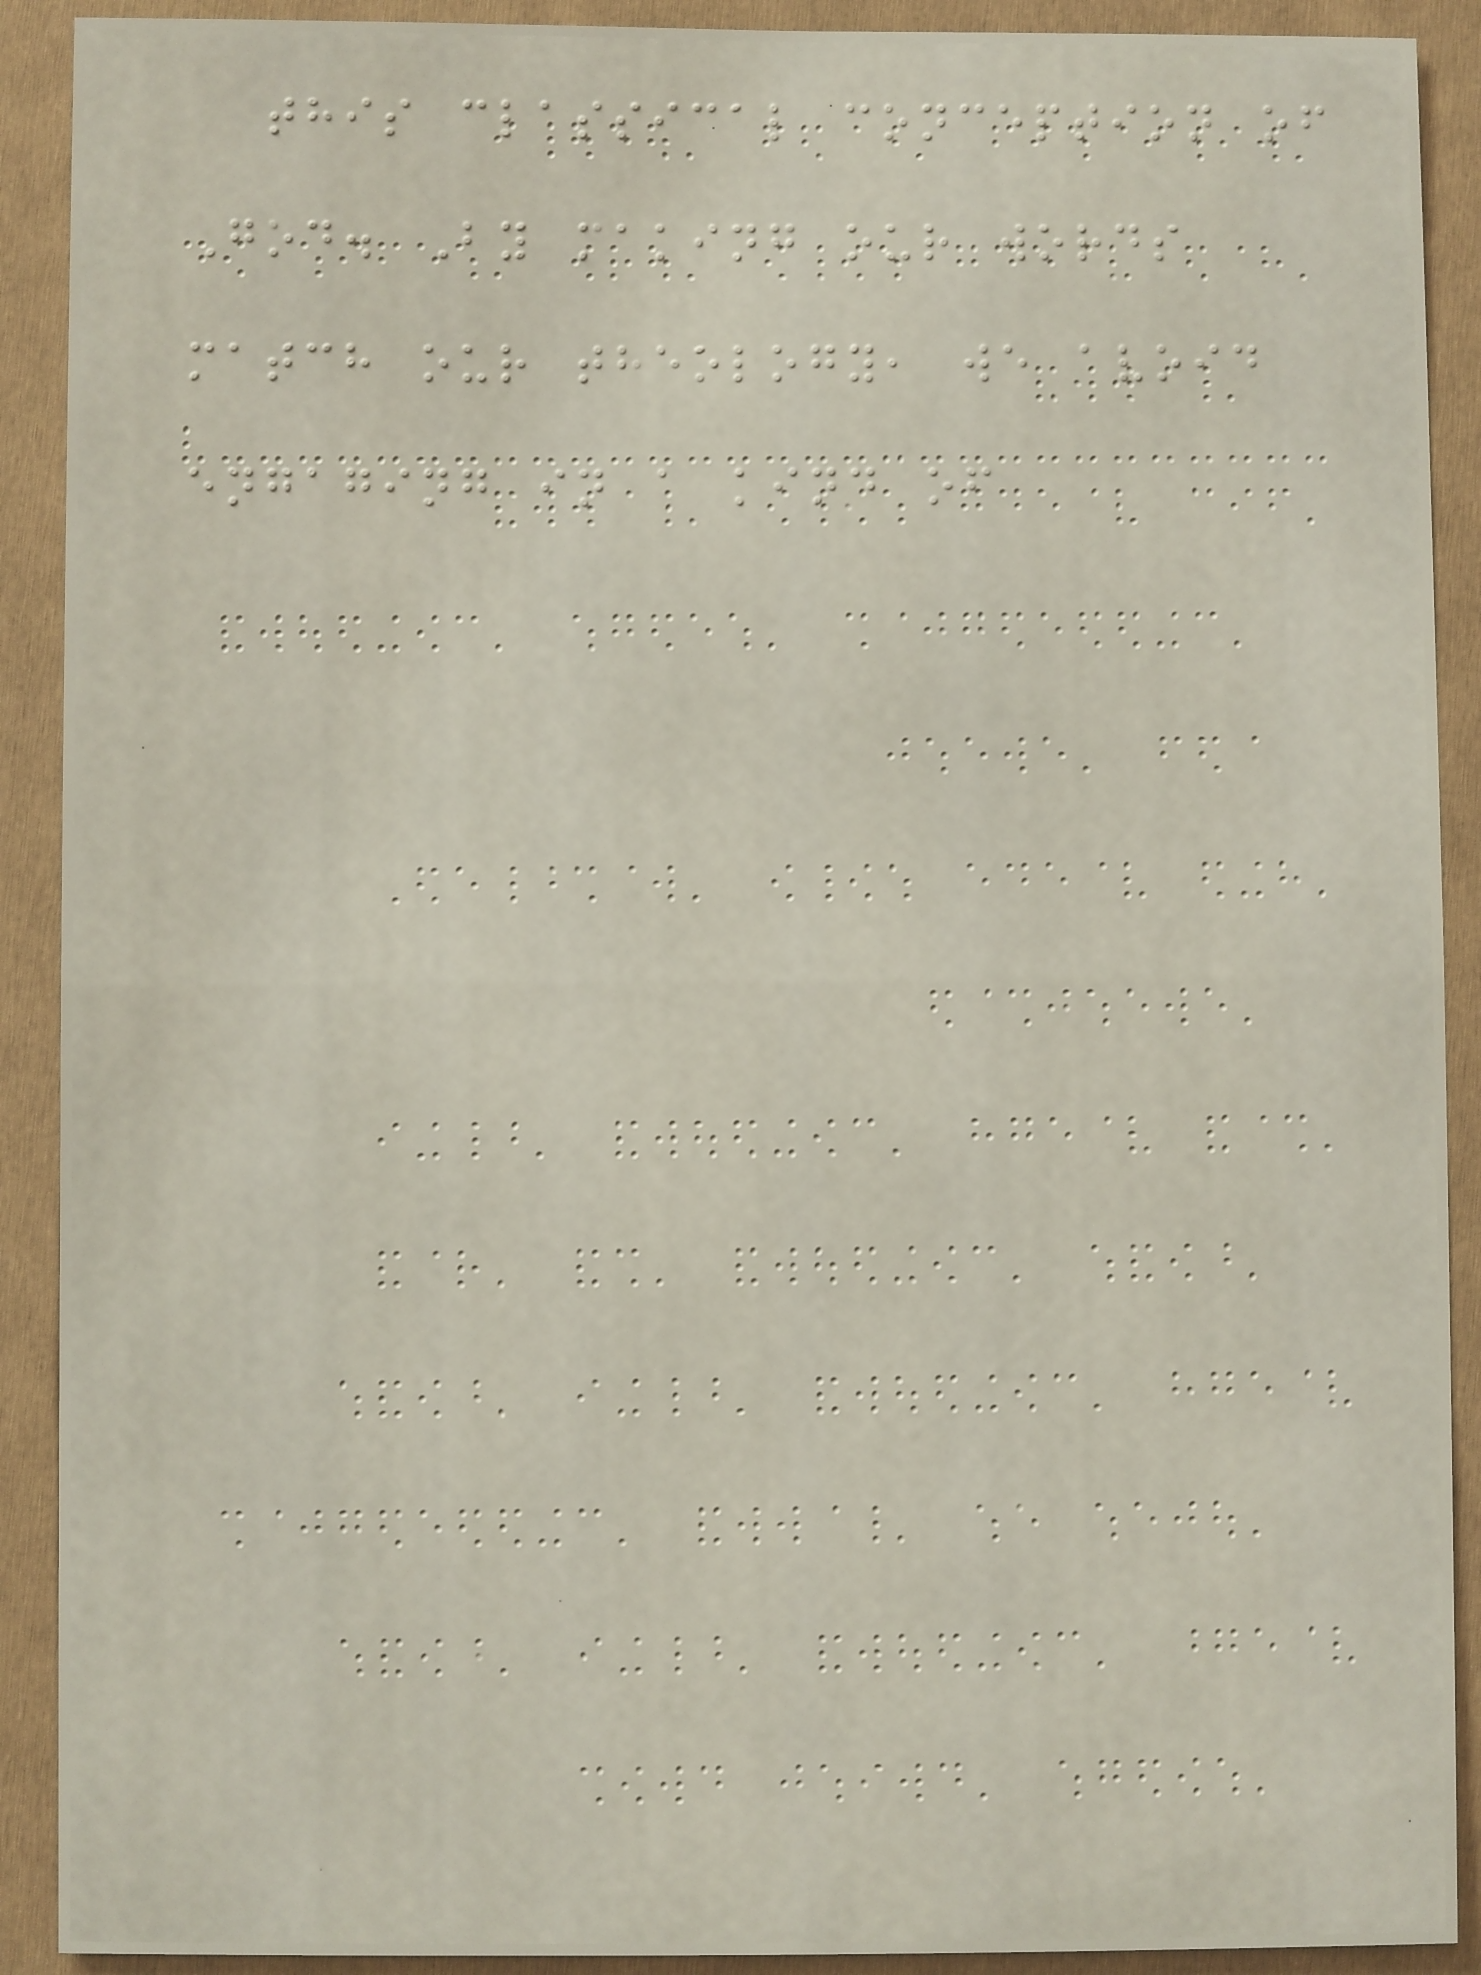this classical conception of
God. By making our words
match our theology, we avoid
engaging in a kind of
